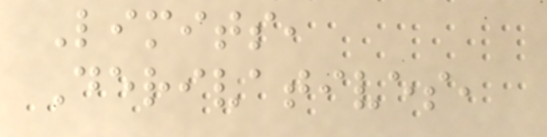Limits,
Derivatives,
